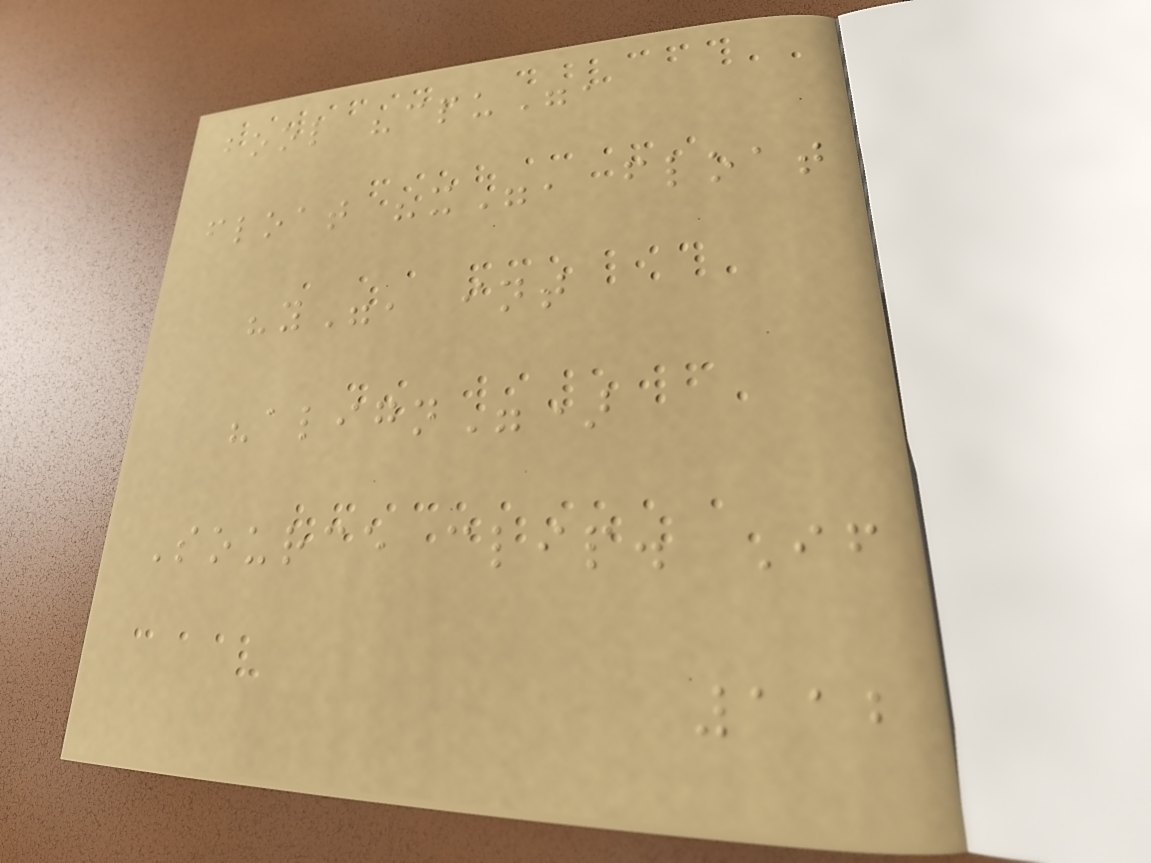bool "cpu",
float "x", float
"y", int
"align")
Source clip. If
112
